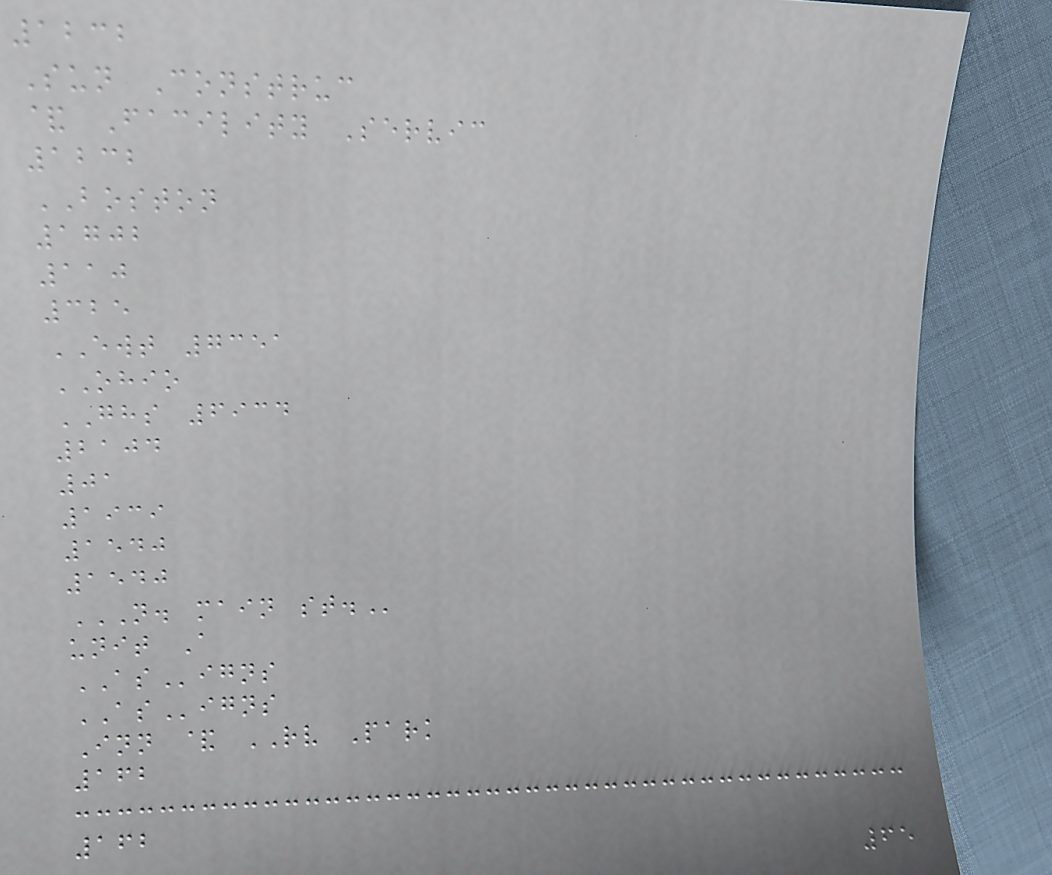1232
Sun Construc
& Facility Servic
1232
BOSTON
1702
110
325
EWT 7351
OHIO
GHS 6934
2104
01
1939
1540
1540
N. MAIN ST.
unit A
ASigns
ASigns
Inn & RV Park
162
162
65
